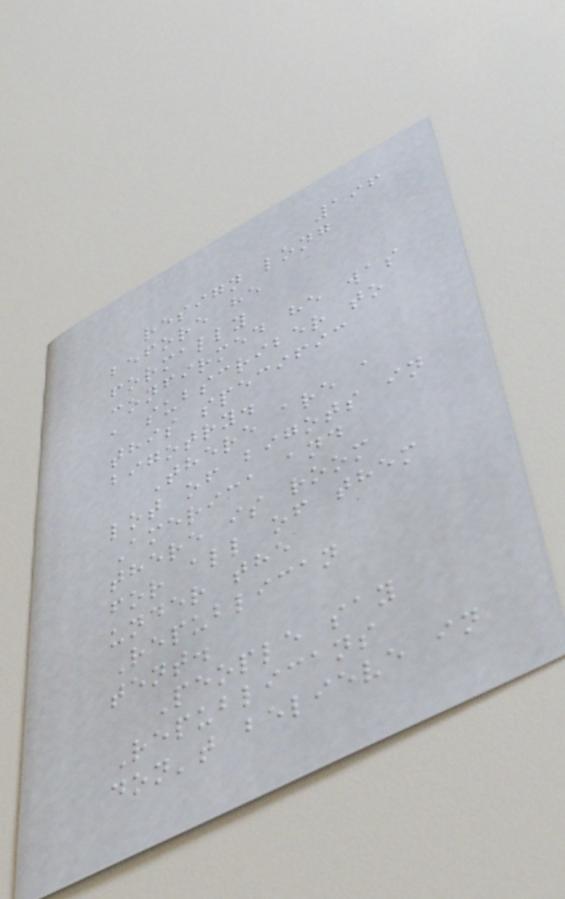196
resign long
before he
formally
confirmed he was
a subscriber to
this specific
bigotry.
There are a
lot of bigots in
America and
there is room
for all of them
under the
Republican
tent.
People say
Republicans
don't believe in
